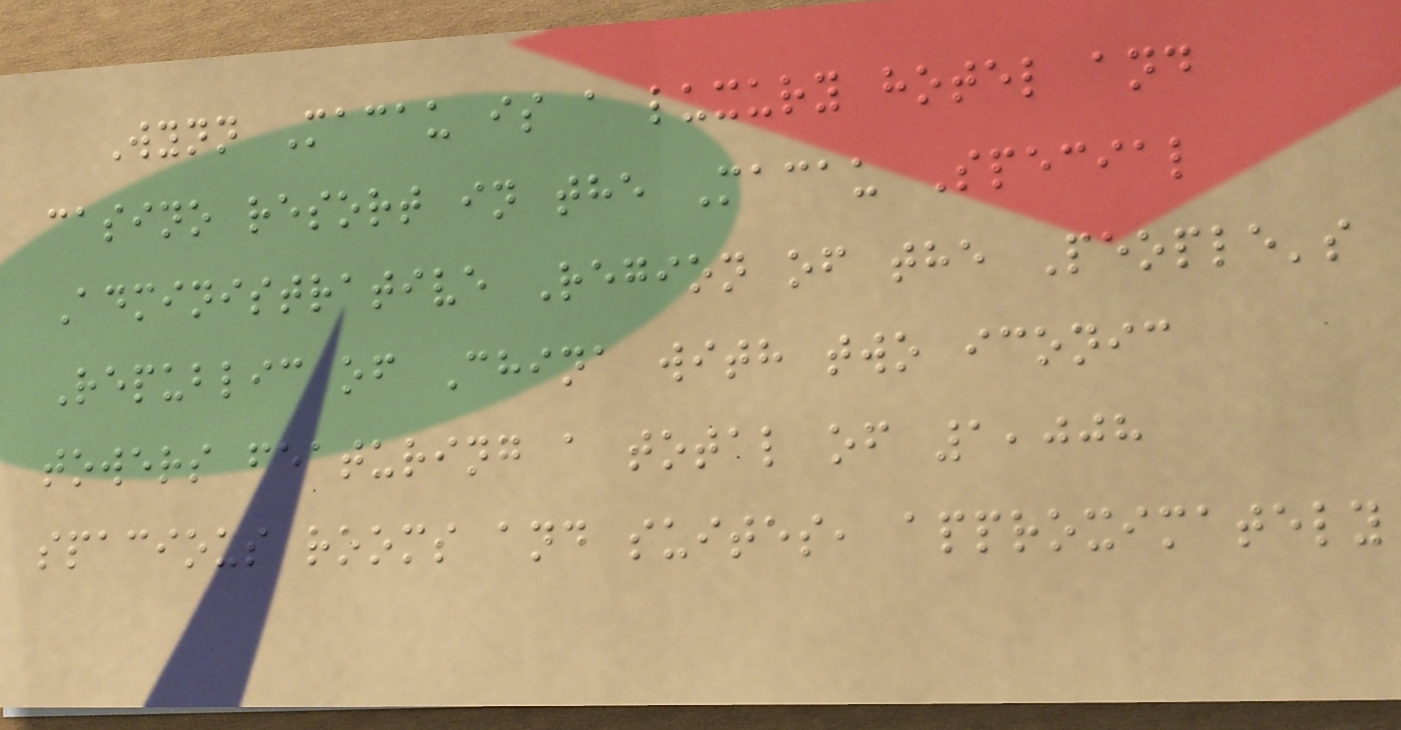Wynn Macau is a luxury hotel and
casino resort in the Macau Special
Administrative Region of the People's
Republic of China with two iconic
towers featuring a total of 1,008
spacious rooms and suites, approximately
